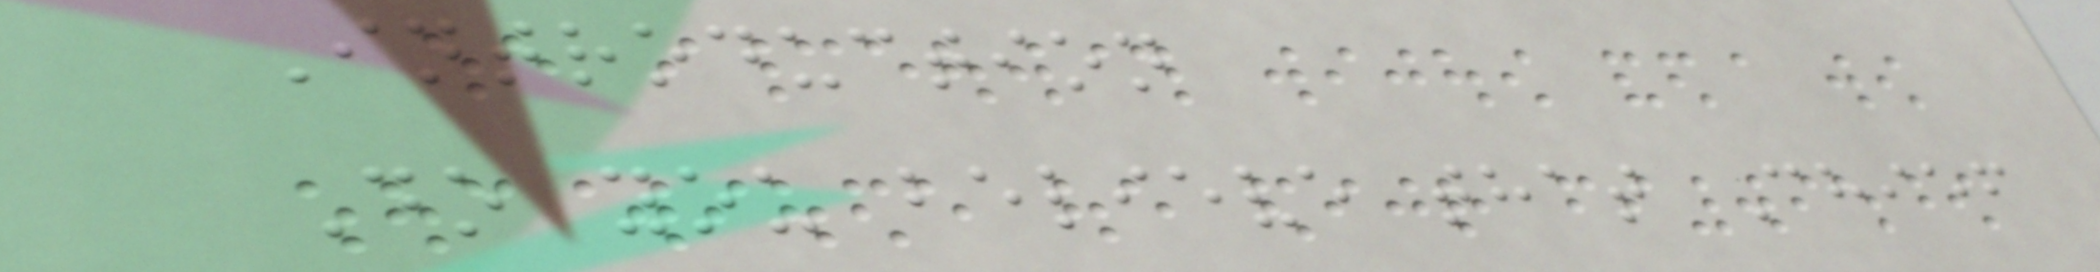Introduction
Do you believe that Chief
